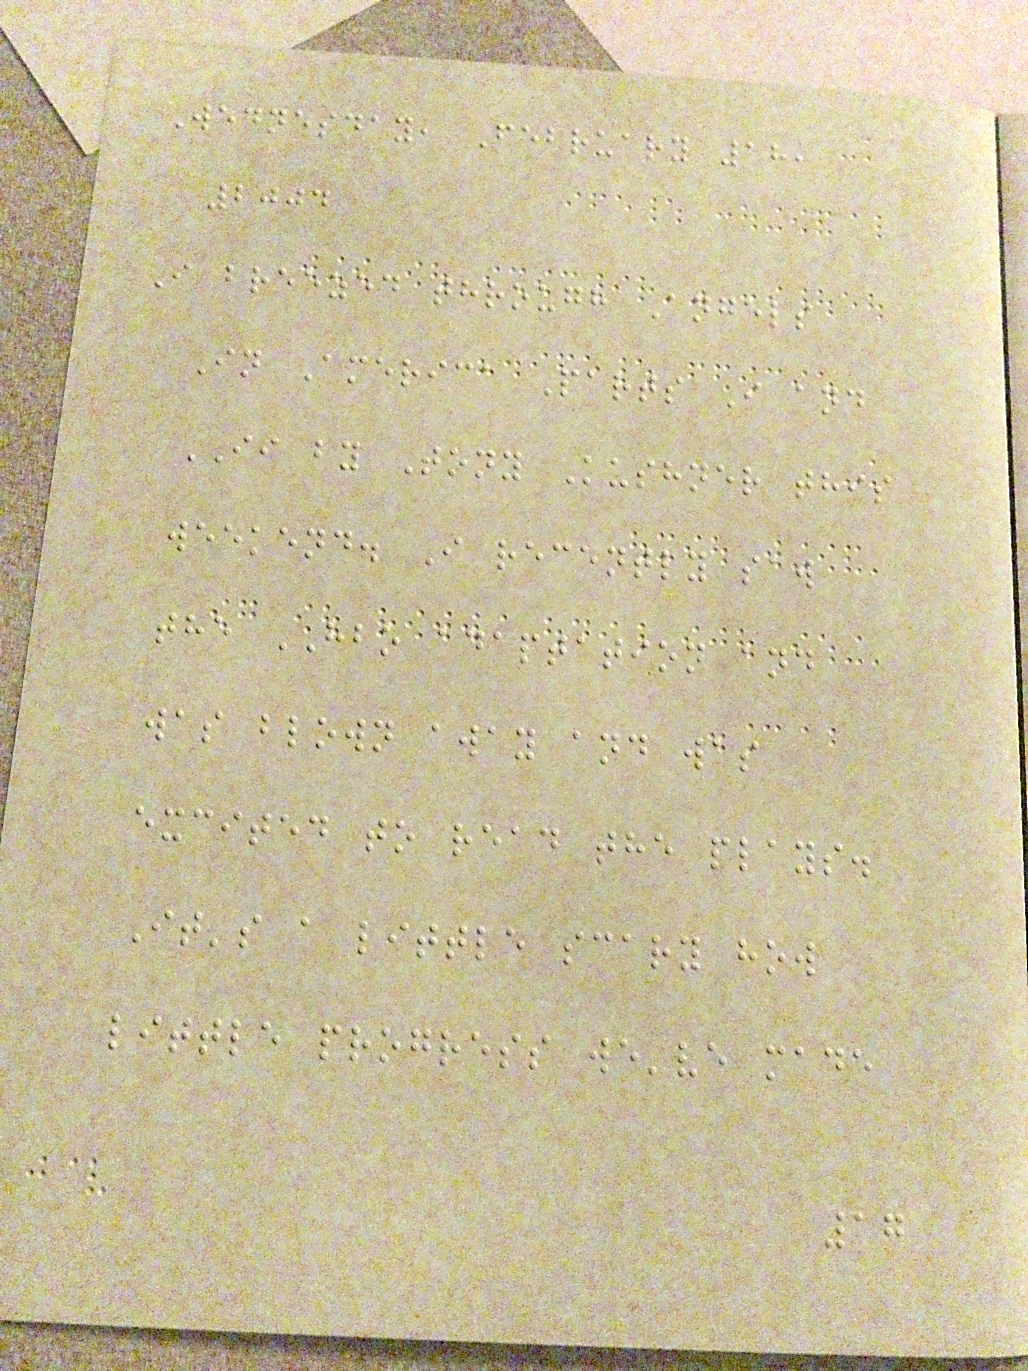Wednesday, February 18,
2004
I breezed through Angels
In America Parts I and
II by Tony Kushner this
weekend. I recently saw
the HBO adaptation and
was blown away and was
excited to read the plays.
It's a little scary how
little progress we've made
17
